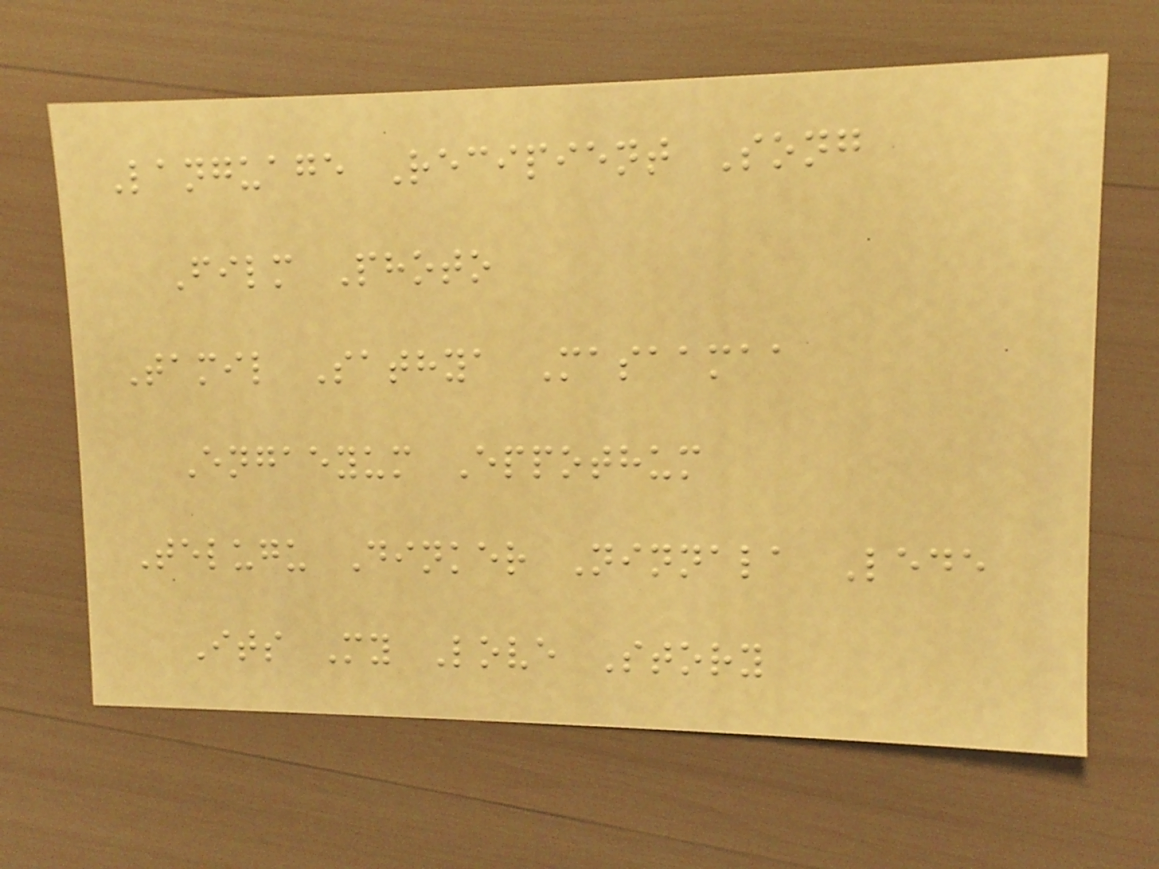Language Recipient Song
Film Photo
Tamil Sathya Masaamaa
Engaeyum Eppothum
Telugu Dinker Ninnala Lede
Its My Love Story
